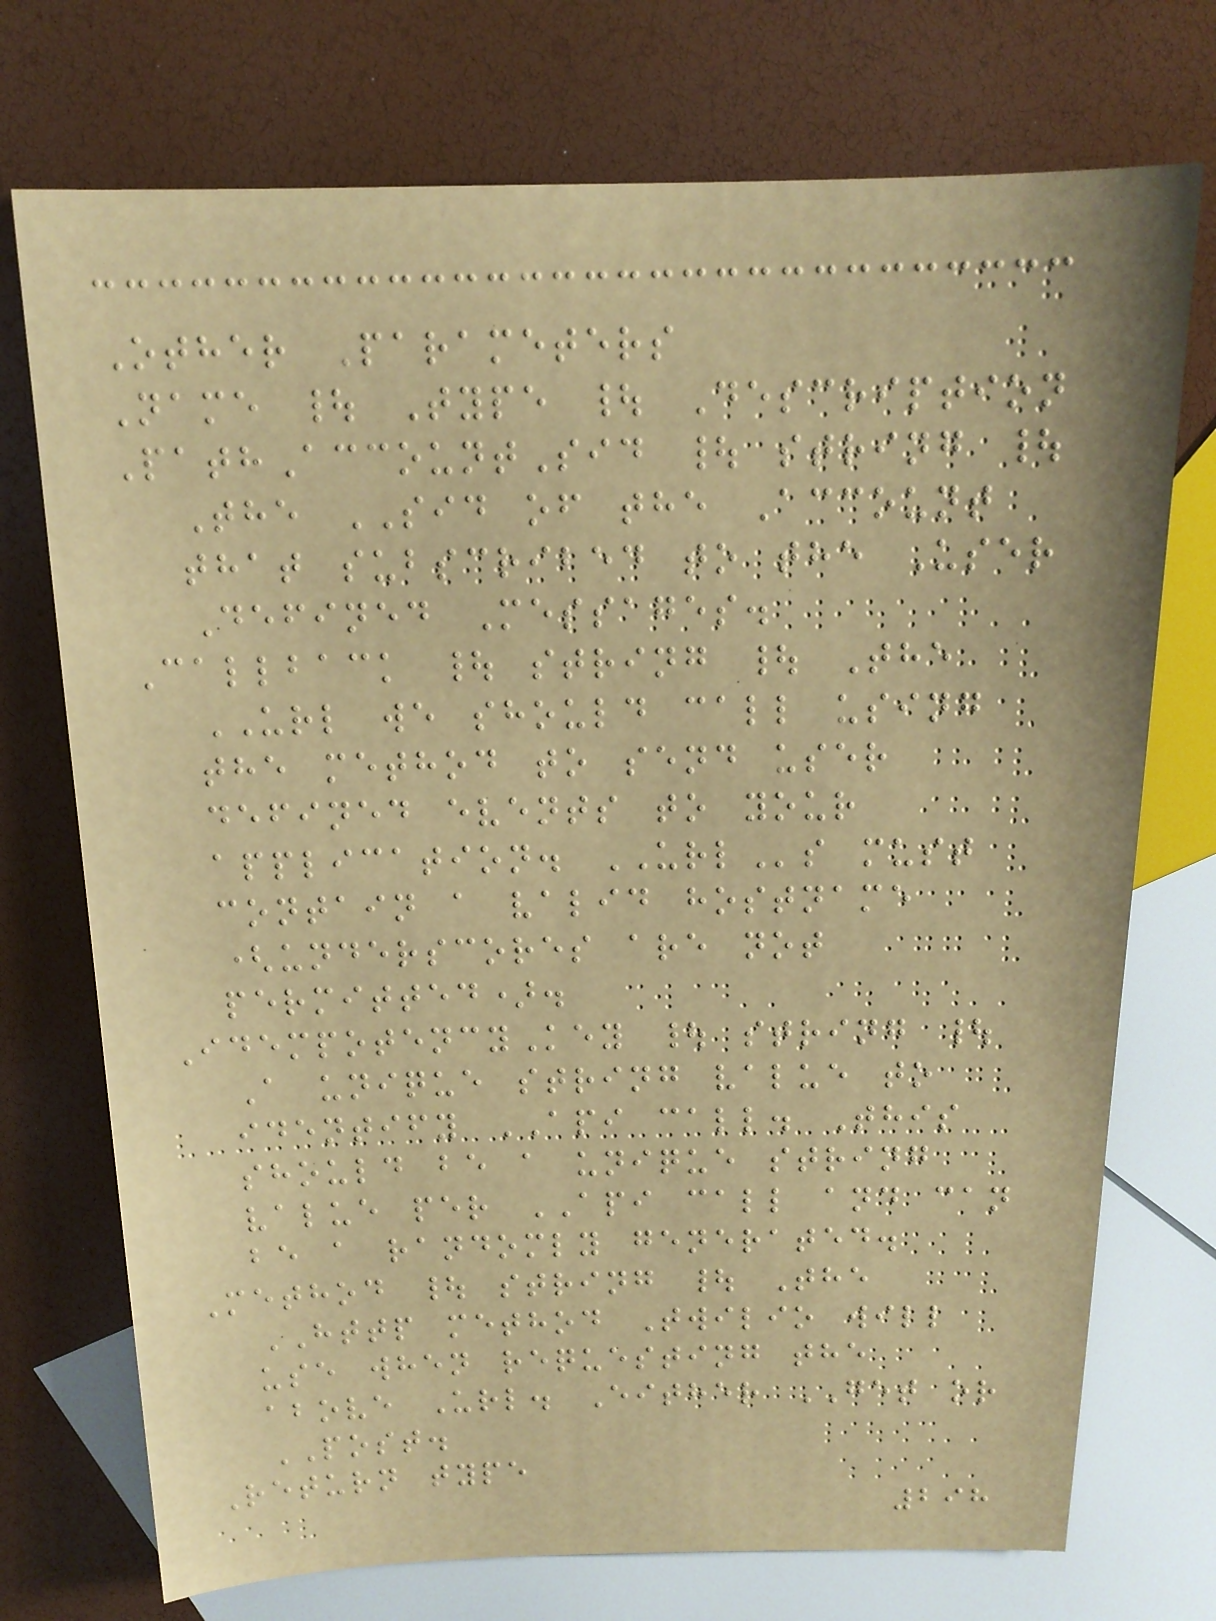Other Parameters
Name | Type | Description
PathAccountSid | string |
The SID of the Account
that subscribed to the User
Defined Messages.
Callback | string | The
URL we should call using
the method to send user
defined events to your
application. URLs must
contain a valid hostname
(underscores are not
permitted).
IdempotencyKey | string |
A unique string value to
identify API call. This
should be a unique string
value per API call and can
be a randomly generated.
Method | string | The
HTTP method Twilio will
use when requesting the
above Url. Either GET or
POST.
Return type
298
